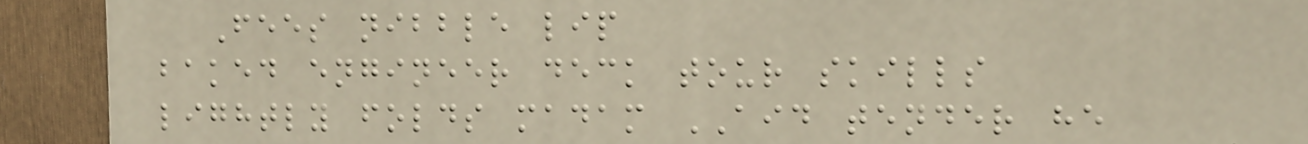Fees nibble lip
baked engineer deck tour skills
lightly folds madam AID tender he
